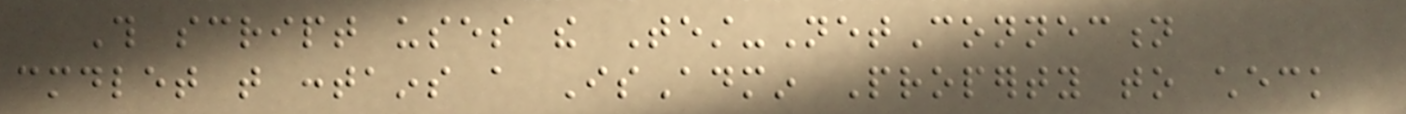This script uses the Test-NetConnection
cmdlet that contains a IsAdmin Property to check
